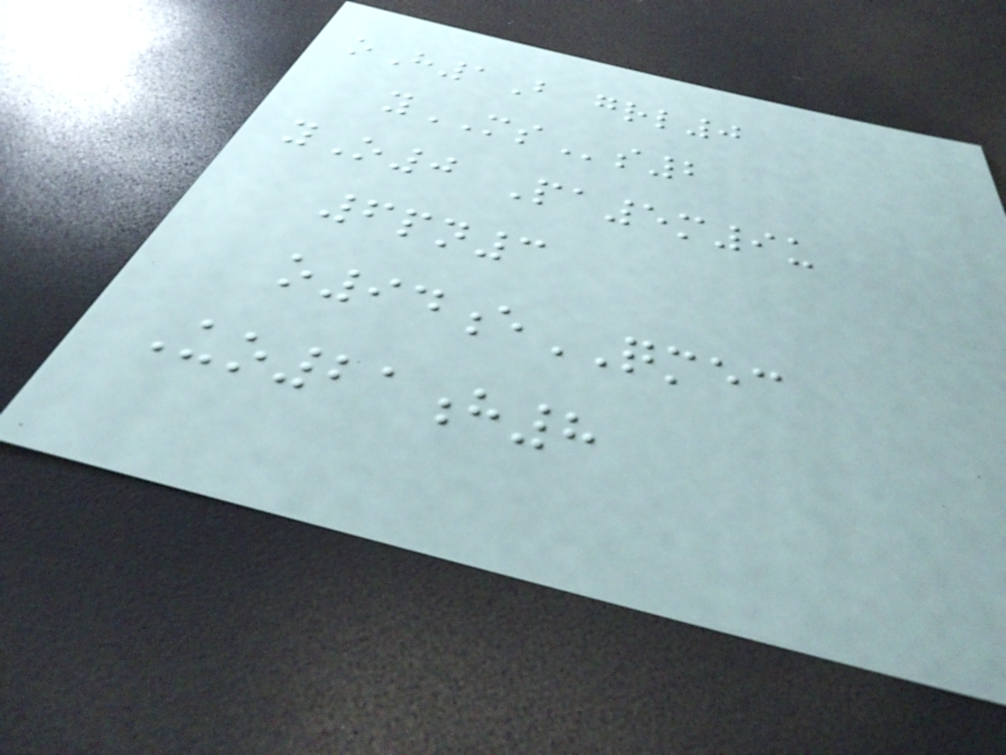oH1B grl0
yMSs2
yO0 Pa5m9u
6pn3
o94eQMEC
Uo21h8
